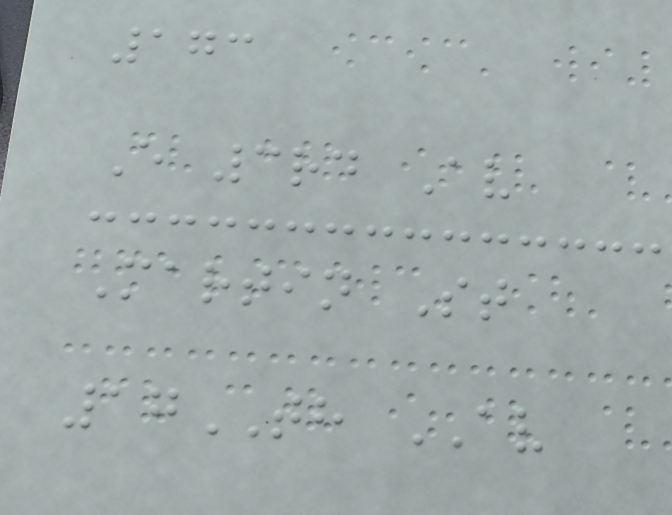173
E 3rd Av
Martin St
17TH AV
